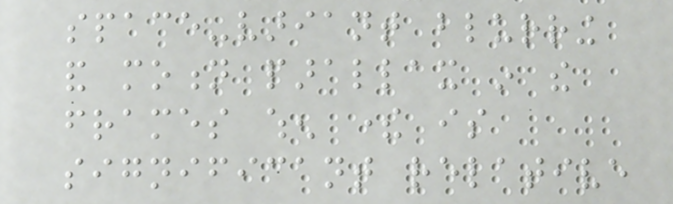space-variant blurring
and motion parallax in the
frames when there is
significant relative
